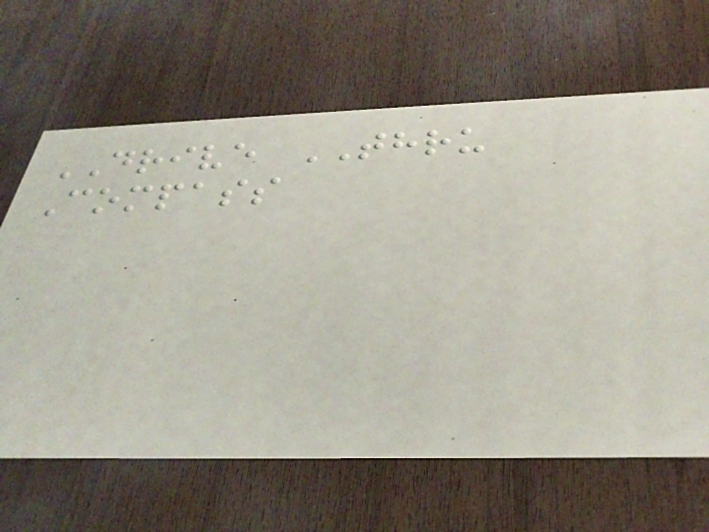DRIVE THRU
Compass
